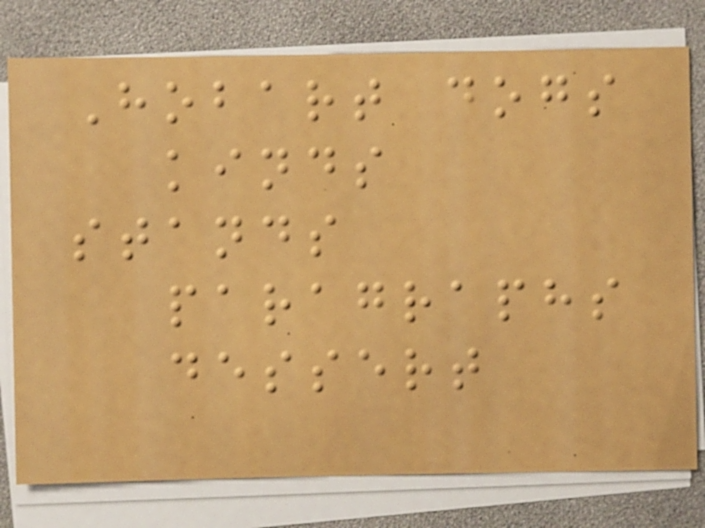Hobart dogs
kinds
stands
paragraphs
dessert
